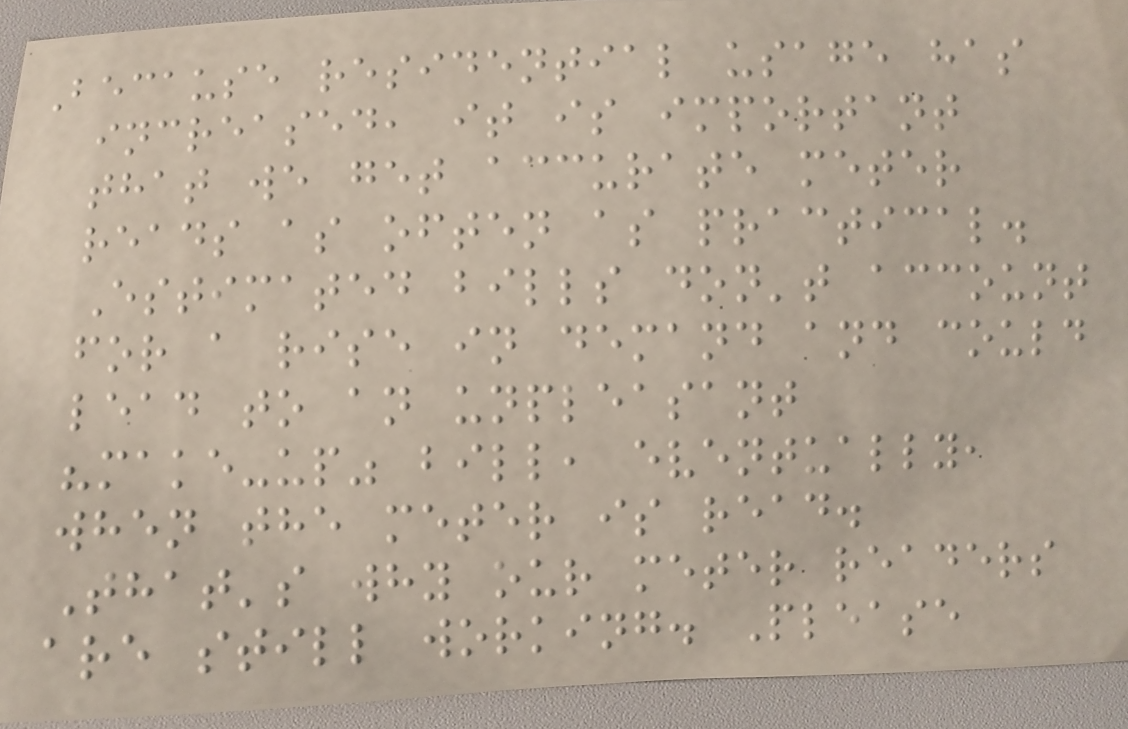Because residential usage has
increased, it is important
that we get accurate meter
reads as often as practical.
Estimated bills don't account
for a rise in demand and could
lead to an unpleasant
"make-up" bill, eventually,
when the meter is read.
That's why our meter readers
are still working. Please
